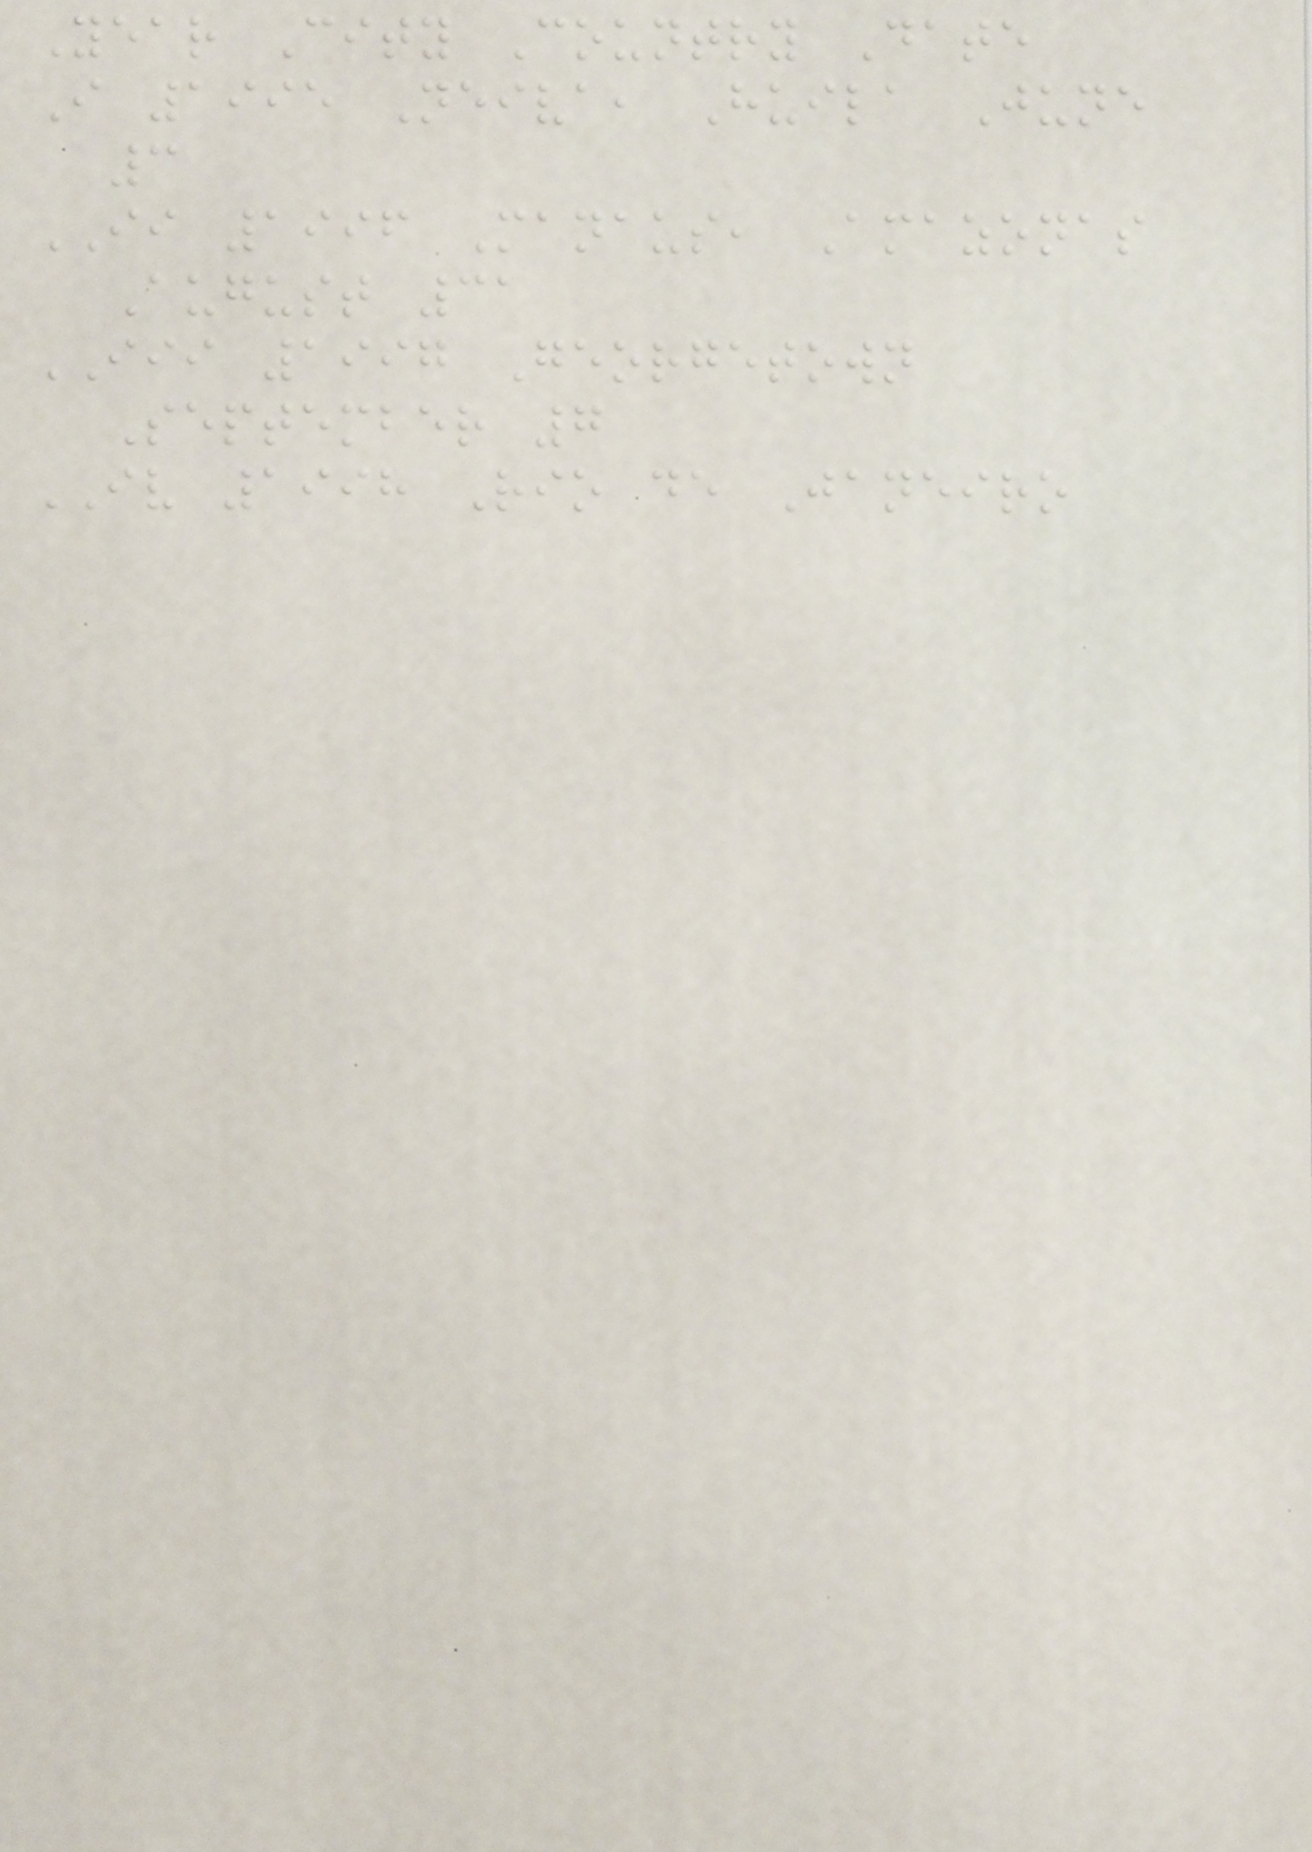Year City Country Date
I 1995 Neiva, Huila June
3
II 1996 Manaus, Amazonas
August 31
III 1997 Georgetown
September 7
IV 1998 Rio de Janeiro
